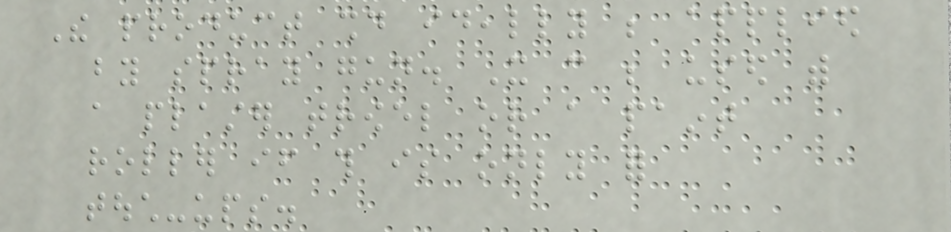The product should ideally be applied
by spray gun. It can be used with
a plaster trowel or a paint
roller if this is only for
touch-ups.
